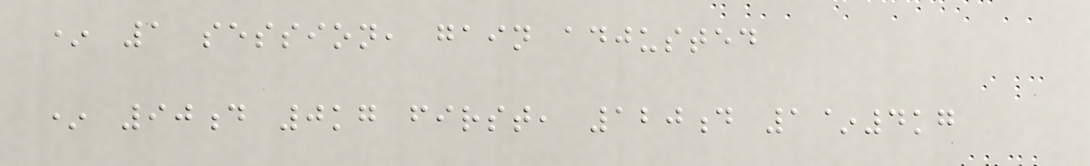* 1 session, gain adjusted
* 90d 0kg first, 120d 1~4kg
